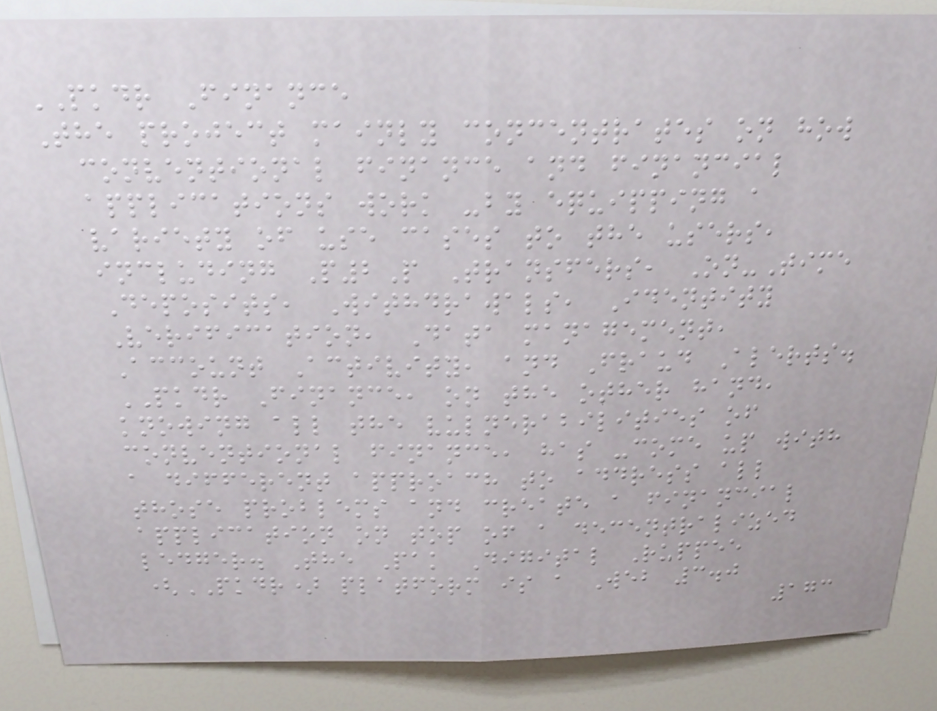PKDR Finance
The project mainly concentrates on how
conventional finance and financial
applications work -by equipping a
variety of use cases to the users,
including P2P Transfers, On-Time
Deposits, Withdrawals, Identity
Verification, Data management,
Account Activity, and Fraud Alerts.
PKDR Finance, on the other hand,
knowing all the vulnerabilities of
conventional finance, has -come up with
a different approach to address all
those problems and create a financial
application on top of a decentralized
ledger. The Pak Digital Ruppee
(PKDR) platform is a Web 3.0
173
